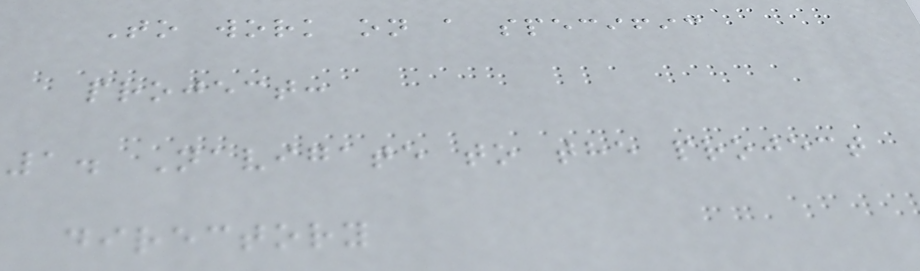To work on a specific
project:
1. Navigate to the project
directory
